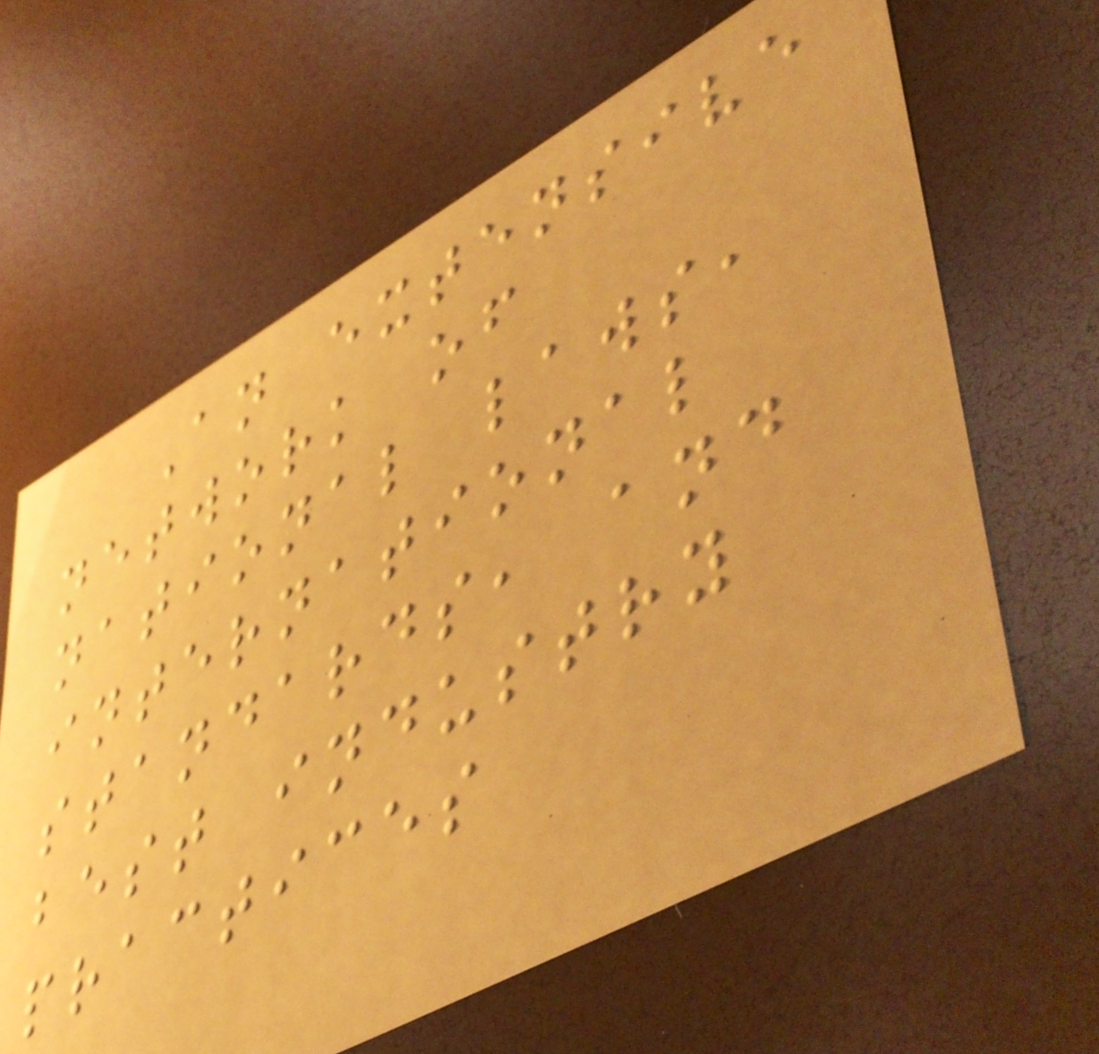An extensive
network of
national laws,
international
standards, and
best industry
practices
